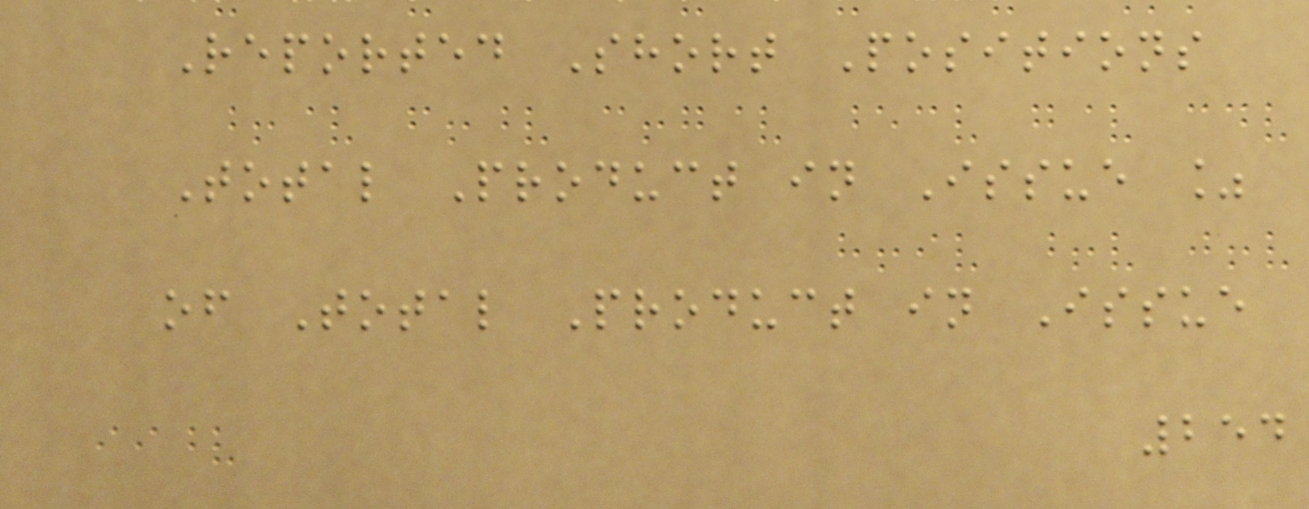Reported Short Positions
Total Product in Issue %
of Total Product in Issue
254
